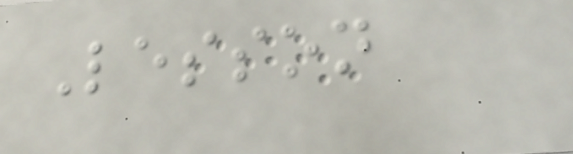Lesson
